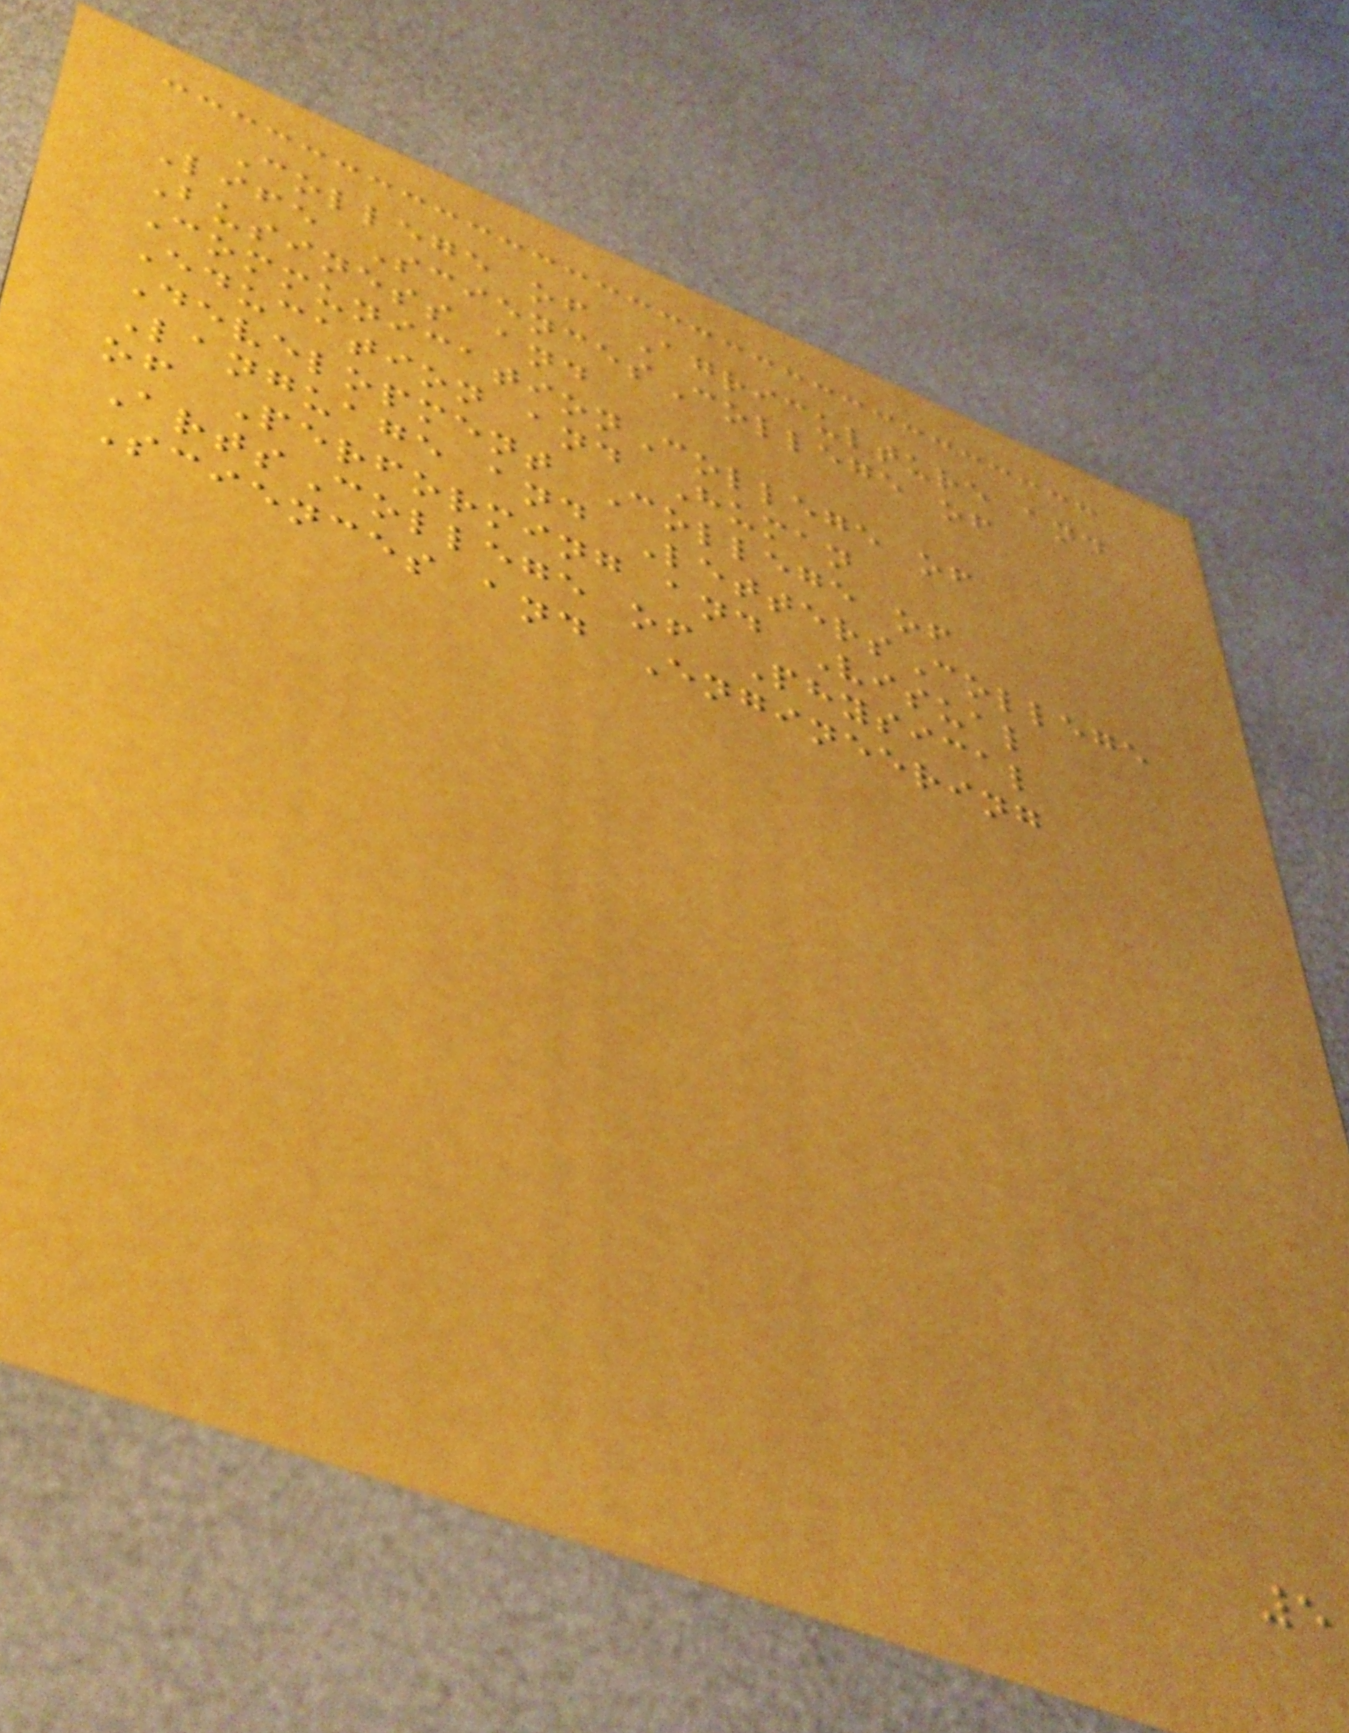College of Agriculture and
Life SciencesCollege of
Business and
CommunicationCollege of
Education and Human
Development College of
Language and LettersCollege
of Performing and Visual
ArtsCollege of Physical
Sciences and Engineering
5
